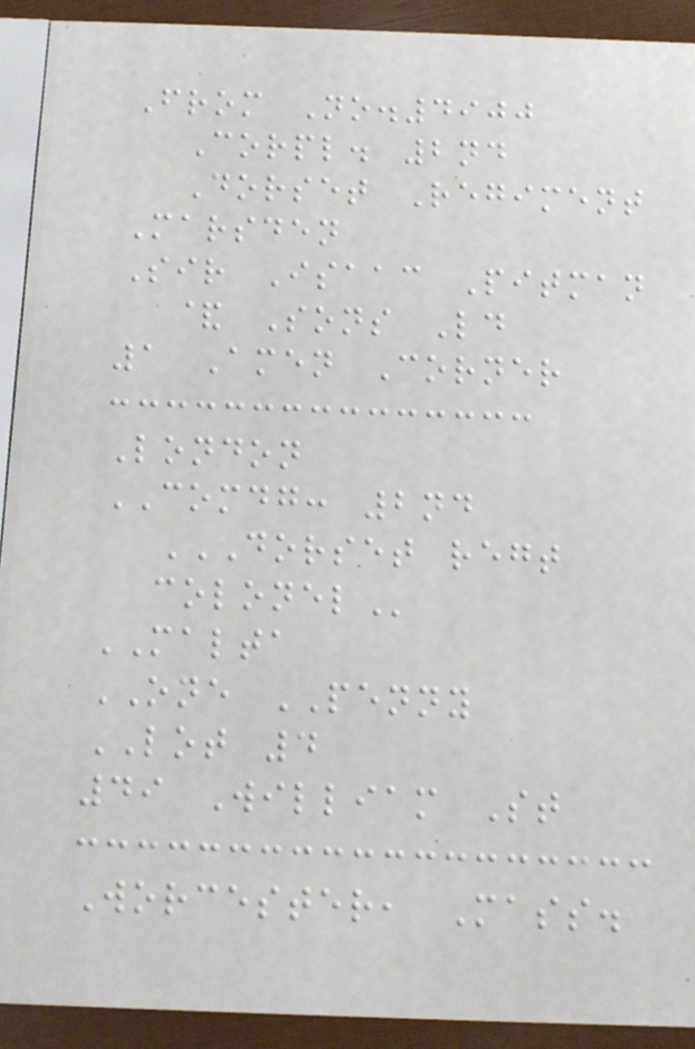From No.4900
Corpl. 2nd
Dorset Regiment
Marsden
Sir Isaac Pitman
& Sons Ld
1 Amen Corner
London
COMDG: 2nd
DORSET REGT
COLONEL
MALTA
ONE PENNY
LOT 4
49 William St
Worcester, Mass.
